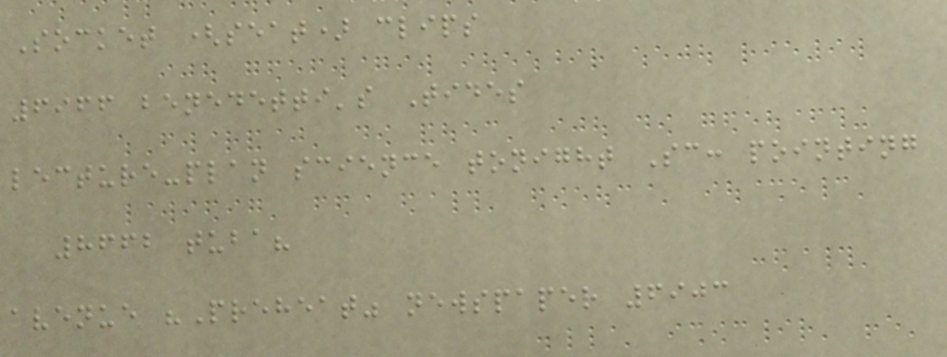Socket (seat) clips
6966 benedetti's Tides
lecture-plan science tonight Sc: pointing
8662 tuba?
avenue "Preheat" newspaper 6903
